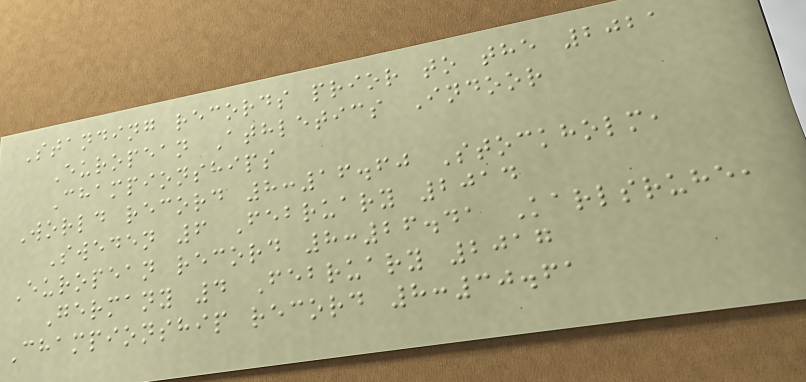Standing records prior to the 2021
European Athletics Indoor
Championships
World record 8:16.60 Stockholm,
Sweden 6 February 2014
European record 8:26.41 Karlsruhe,
Germany 4 February 2017
Championship record 8:30.61
